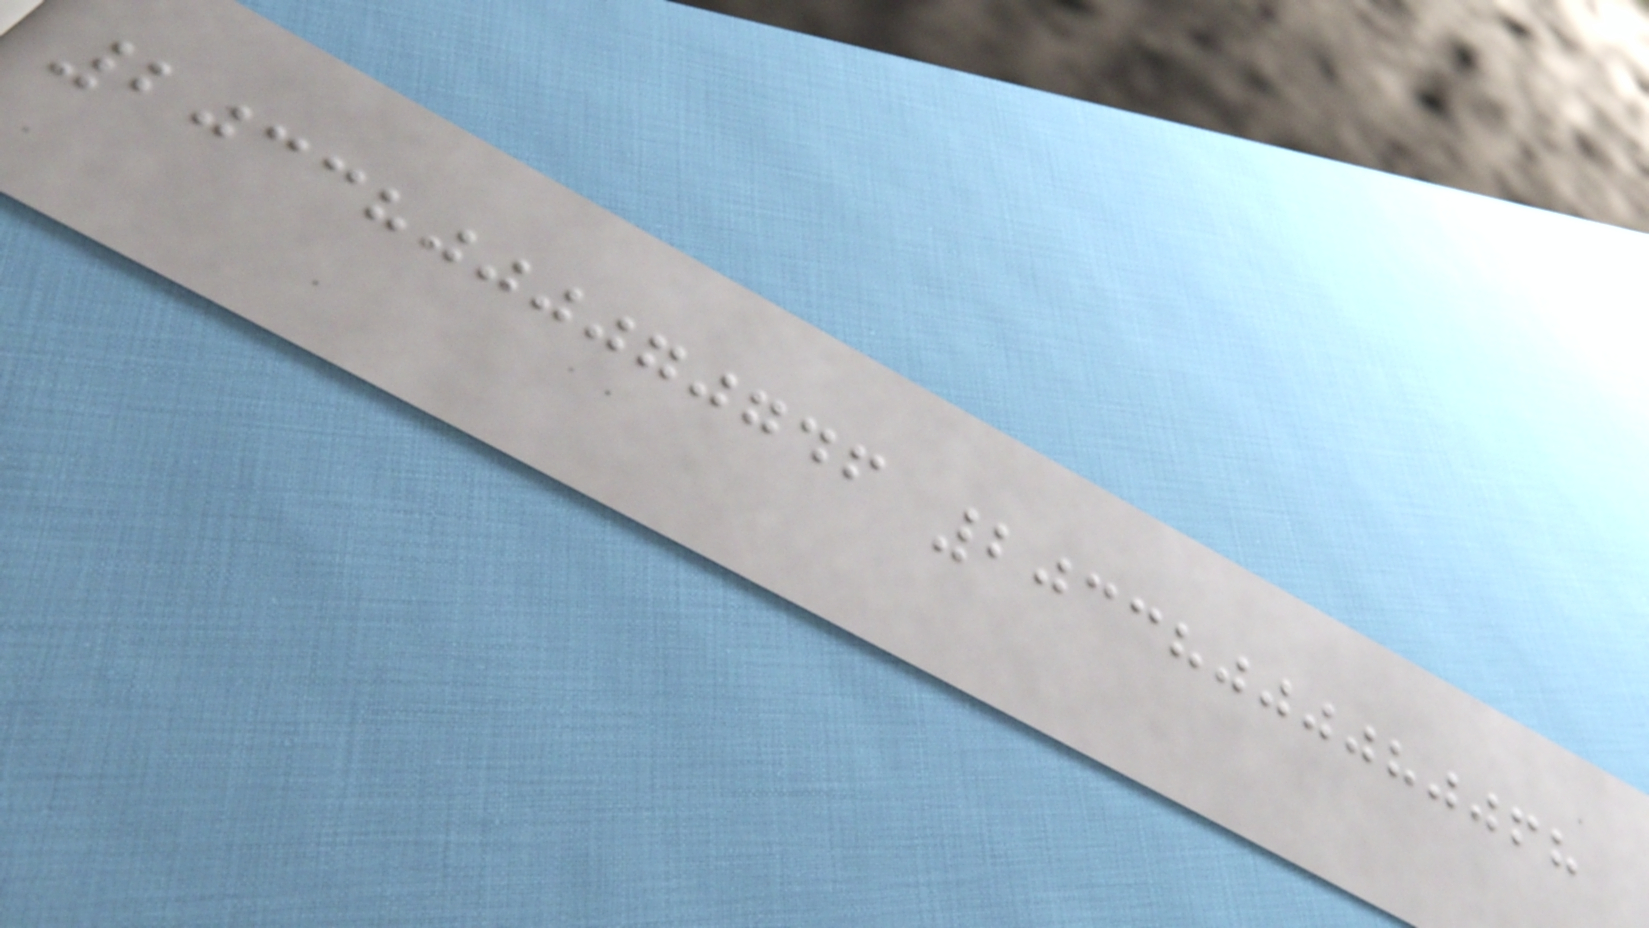20338000070746 20338000080068
